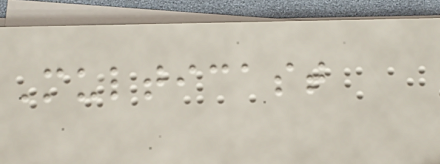Multicast
